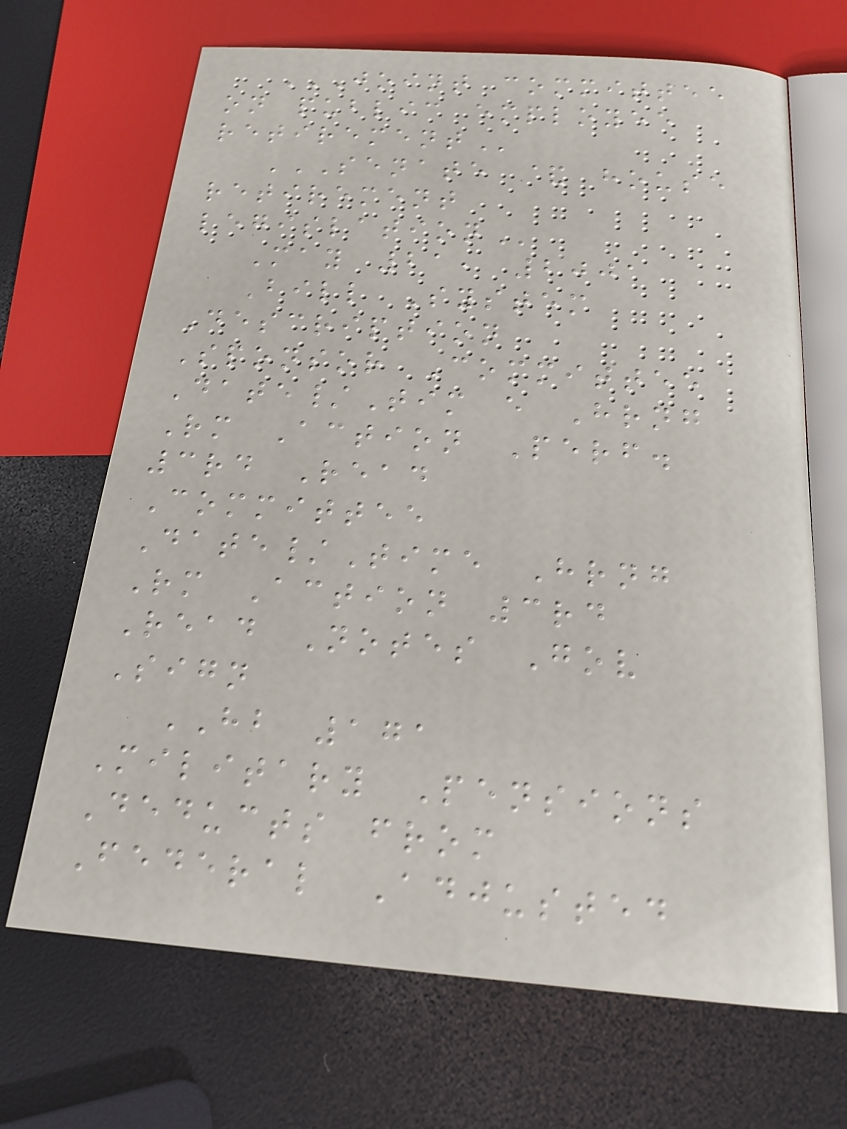JOINT COMMITTEE
ON PUBLIC EMPLOYEE
RETIREMENT
SENATE & HOUSE
RETIREMENT
LEGISLATION
May 21, 2001
Bill System
Description
Sponsor Committee
Date/Tim e Hrng
Rm Action Perf.
3rd Read
Committee
Date/Time Hrng
Rm Action 3rd
Read Notes Gov
Sign
HB 171
Military Pensions
Deducts from
Federal Adjusted
